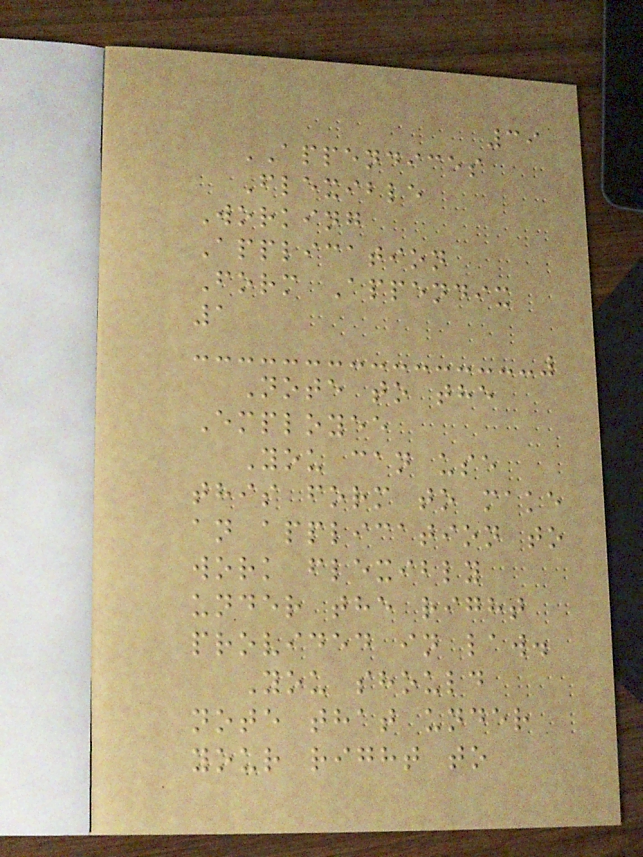39
APPENDICES
Flexible
Working
Application
Form Appendix
1
Note to the
Employee
You can use
this form to make
an application to
work flexibly
under the right
provided in law.
You should
note that under
your right to
